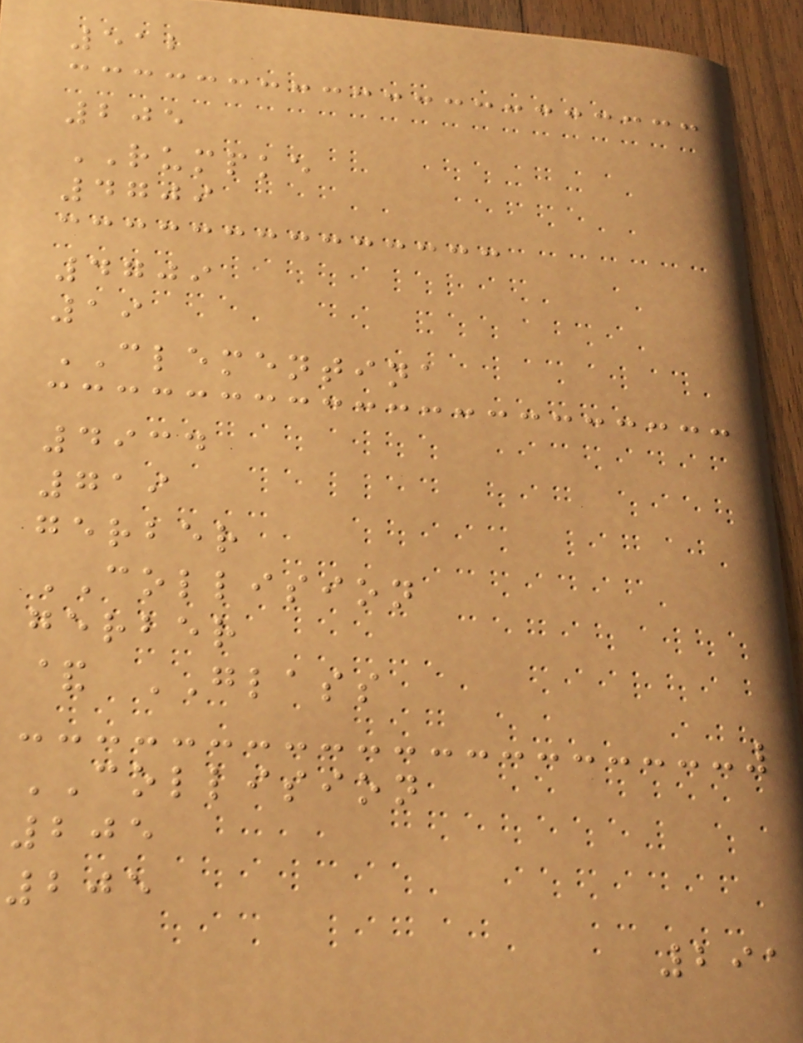512
205
RUMPKE
4709
4709
19
CLEMENTINA
4934
719
gerber
COLLISION
gerber
& GLASS
COLLISION
205
205
291
